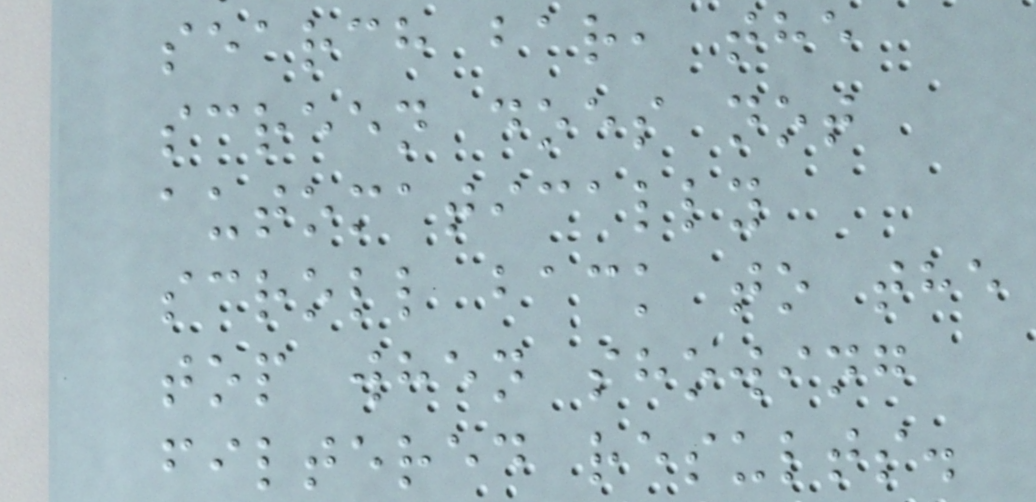search bar, the
screen does not
automatically
scroll back to the
top when showing
filtered results.
